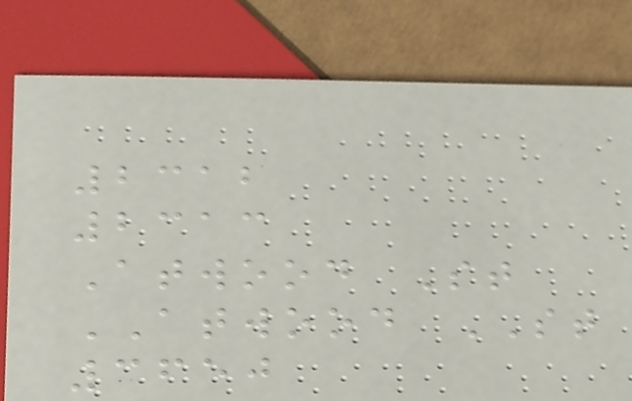2312
2313
Atwood St
ATWOOD ST
3650
